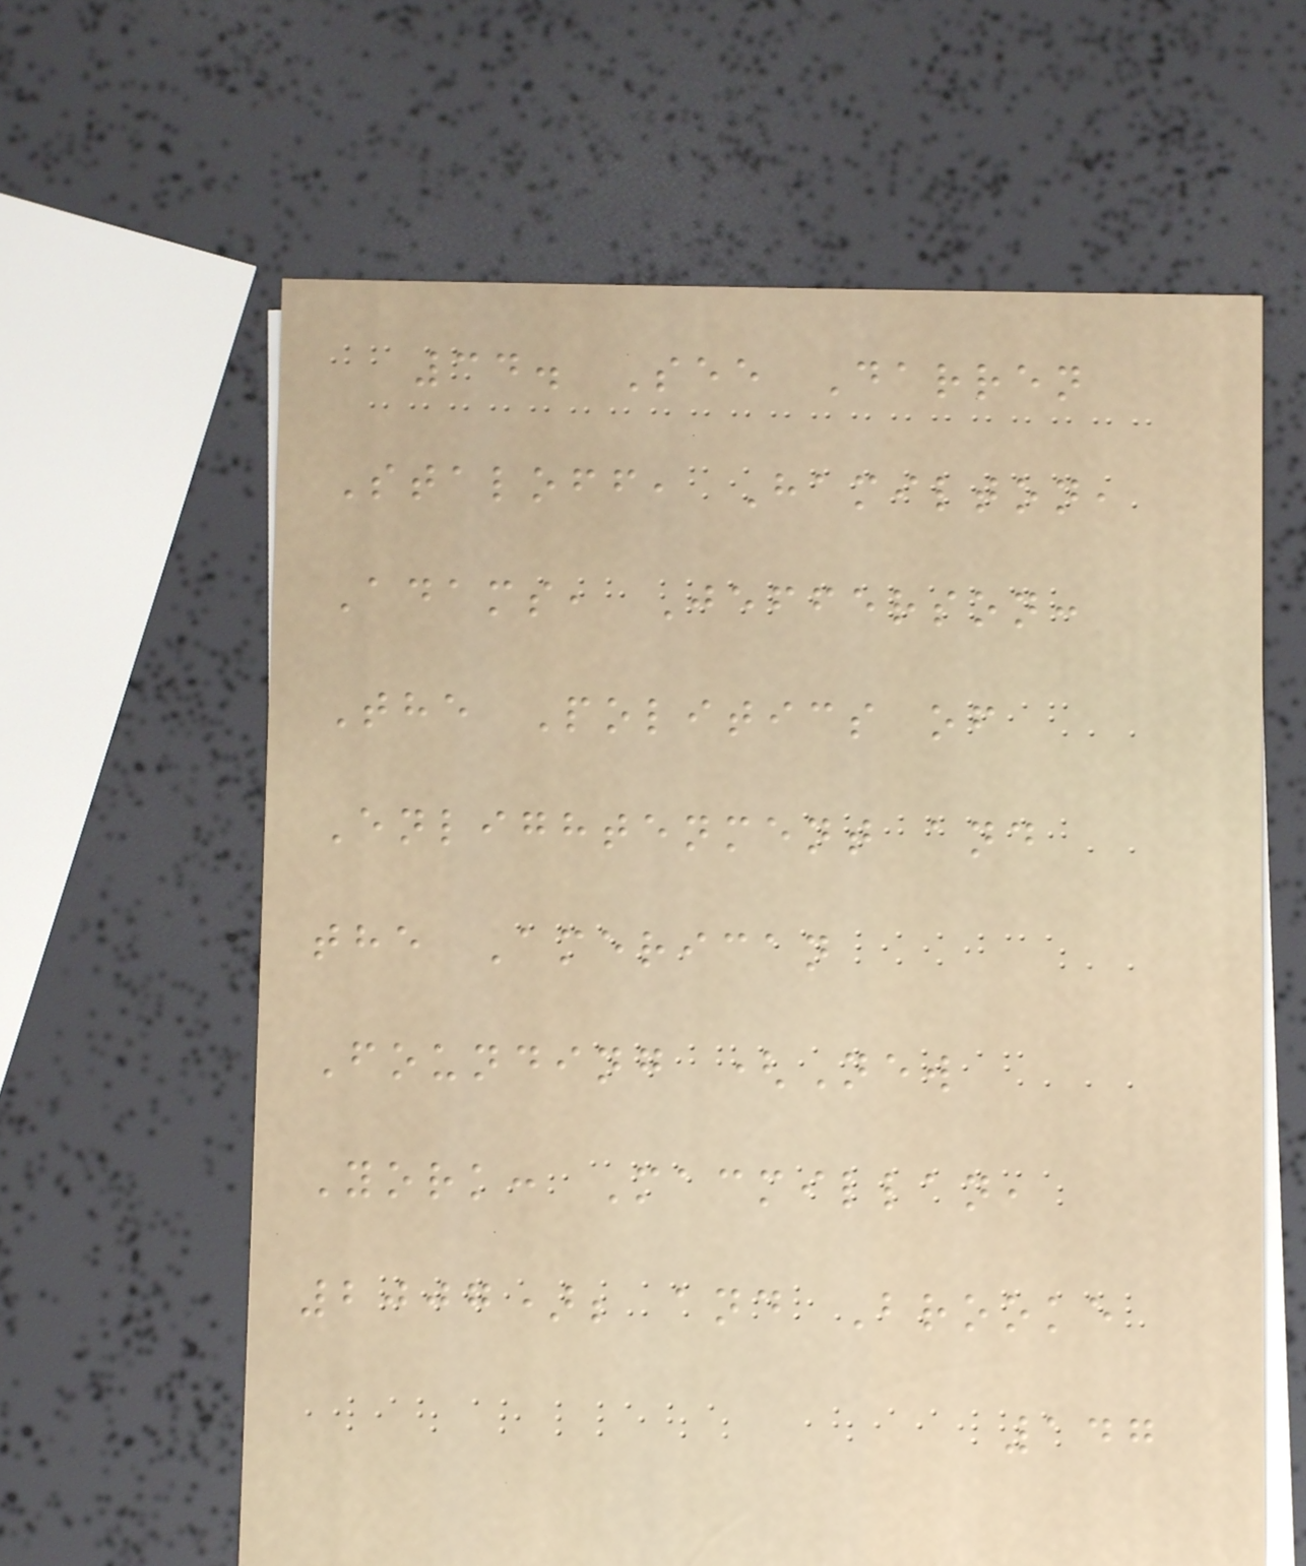34. See Darren
Staloff, Hamilton,
Adams, Jefferson:
The Politics of
Enlightenment and
the American
Founding (New
York: Macmillan,
2007); and Brooke
147
